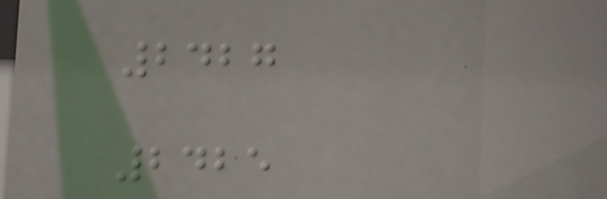2427
2425
